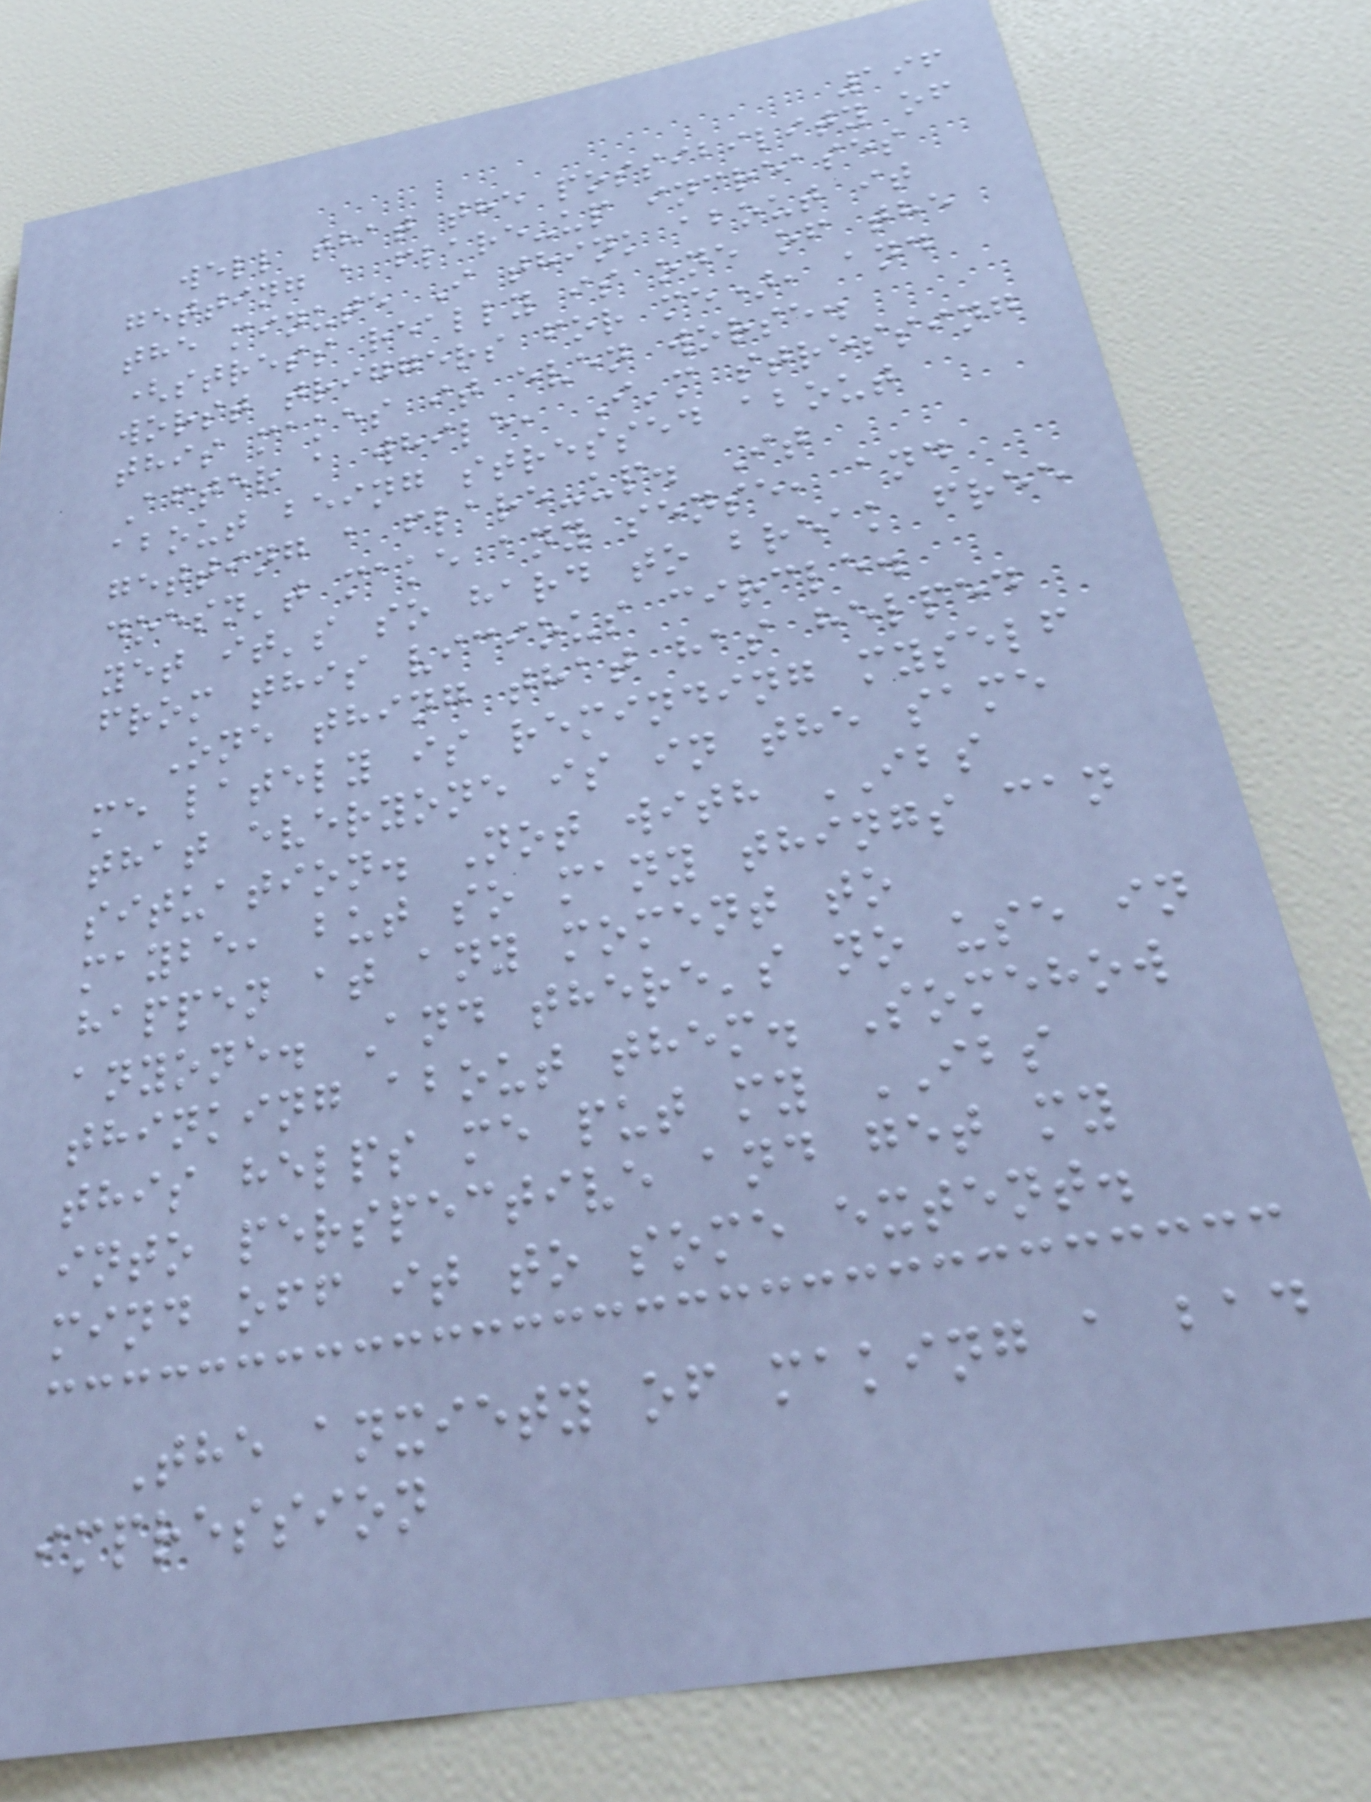196
well that the possibility of
getting a flare-up increases
the minute I think about it
(stress really is one of the
worst triggers for me), and
this makes it even worse.
After a while, I'm stressing
about being stressed about
getting a flare-up. It
doesn't make any sense, and
yet it's so hard to break free
from this vicious circle.
One thing that has helped
me lately is reminding myself
that everyone is in the same
situation. Not with IBS
maybe, but so many things can
happen at any moment to
anyone. And there's no use in
thinking about them. Somehow
this helps me put my IBS
into perspective and get my
mind off it to some extent.
The anxiety of making a bad
impression
